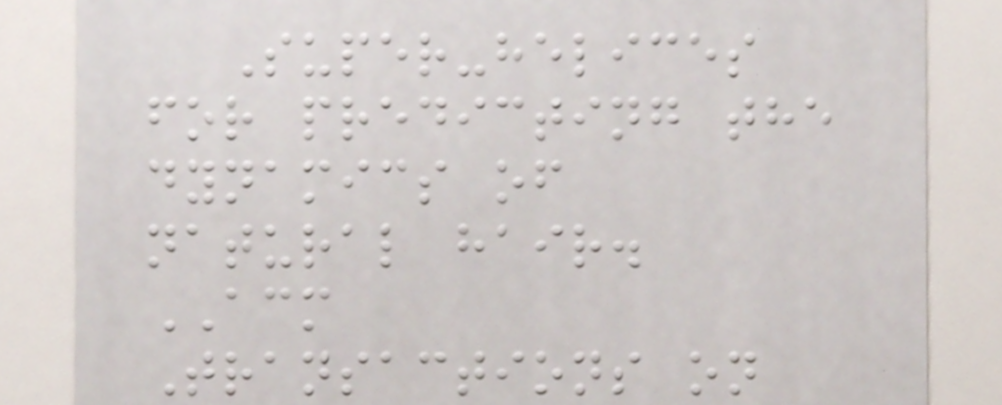Super-helices
for predicting the
dynamics of
natural hair.
ACM
Transactions on
